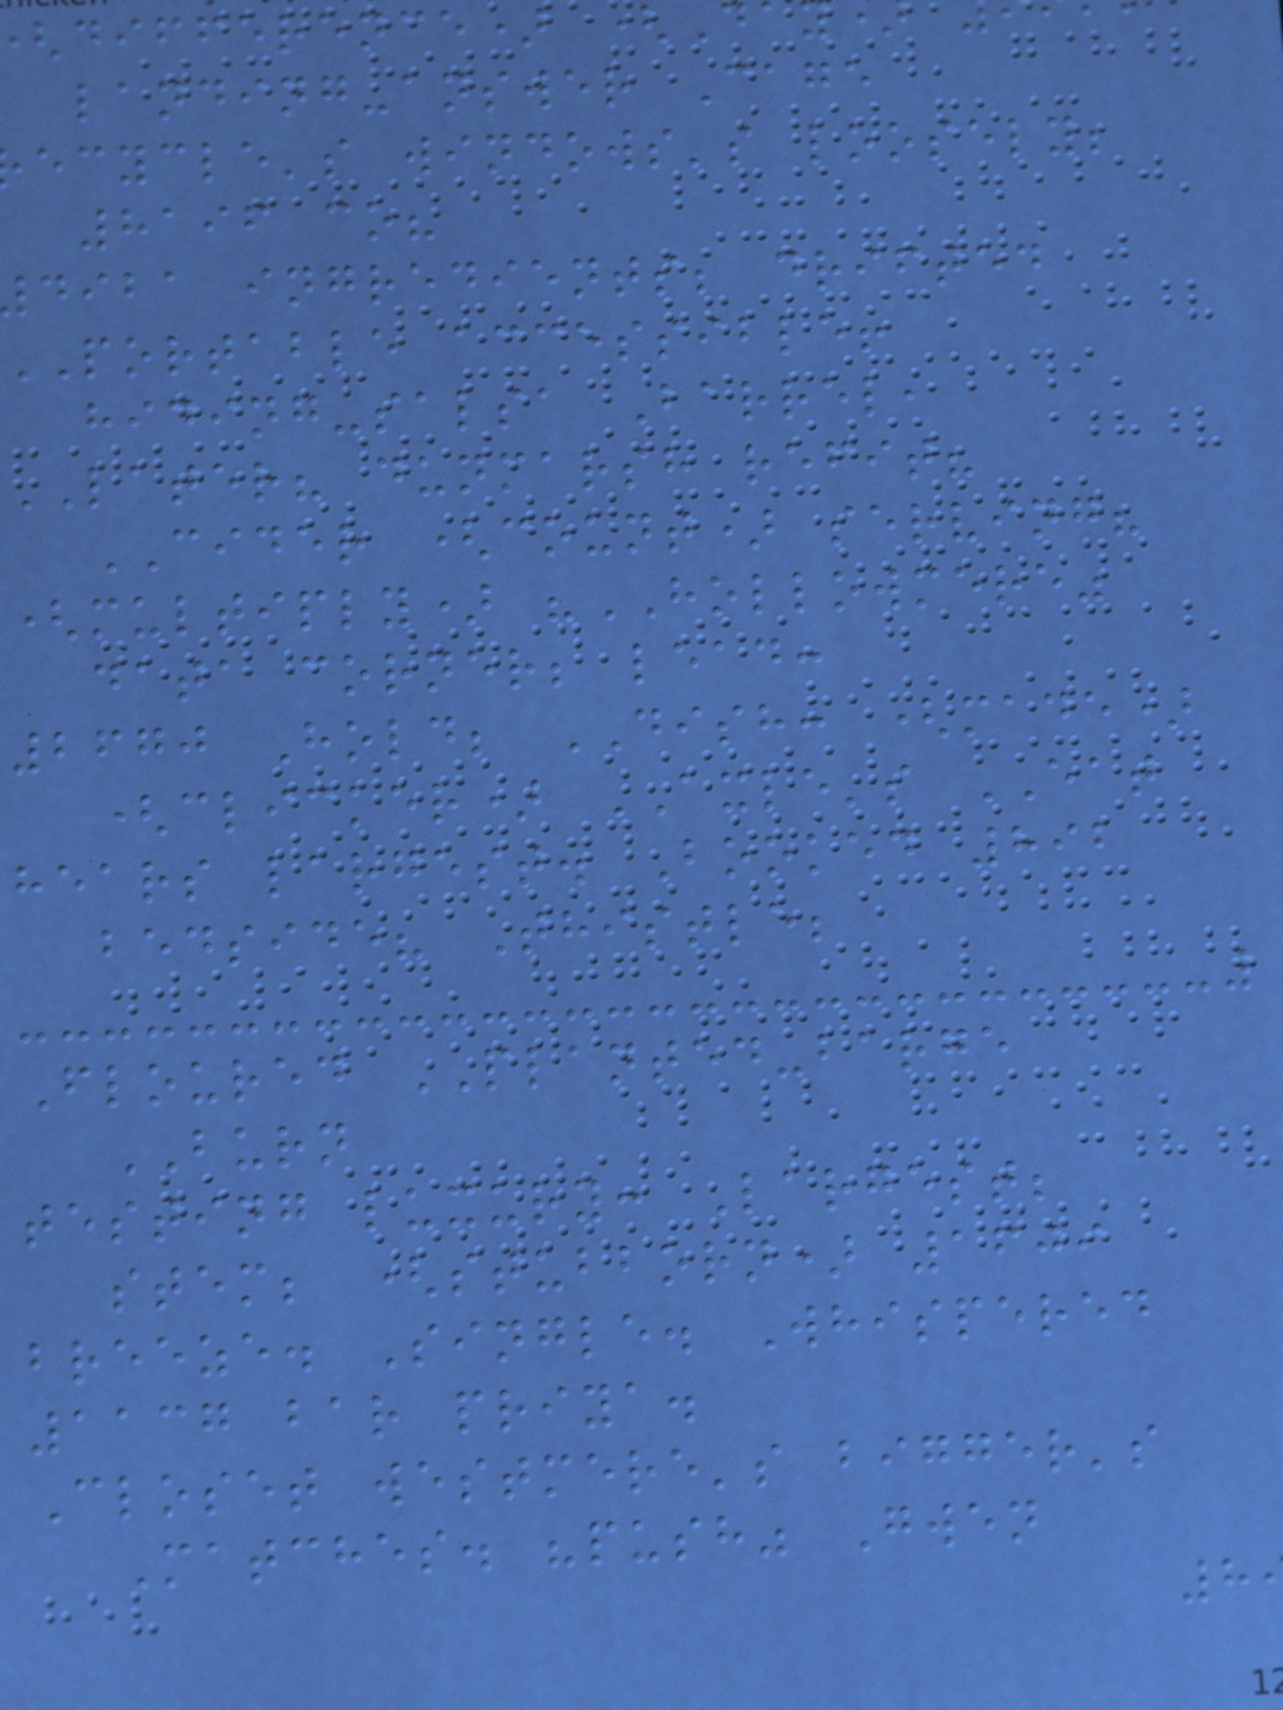difference) (D
landing-answer Cage
ecycle's windows's loosely;
8196 co?
diba ingredients; drifted
portable accessible!
hiding-salsa Barrel,
LATER? dunmarsh refit?
CIDER (count) serving?
(multiply) "HOLLOWMERE"
data corner; lead:
2670 Hold; DISH: (made)
(clicker) AXLE's EAT
hears largest. Booked 892
bedside? Thistle;
Floured PLANTED-barge
BURN
testing luxury: Largest;
stem; (stubborn) 1609
breeze. Single. Whispered
1137 bar priya.
Closet westmere's bigger's
Matches. "push" Gwen
